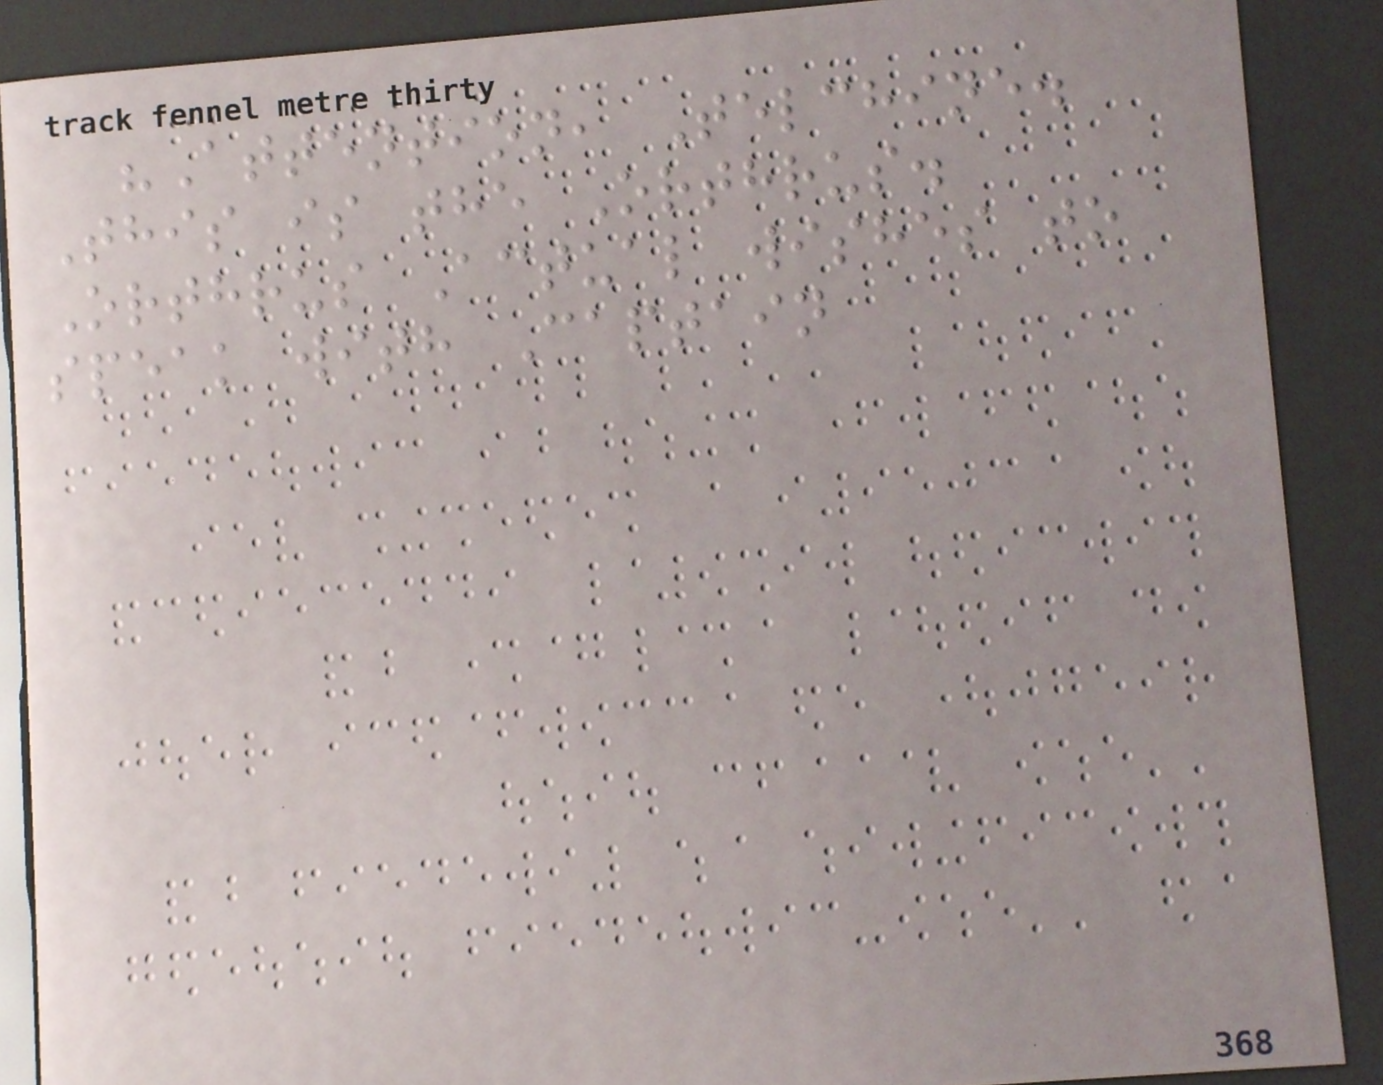"Attention, Telchine.
This is the Orthrus.
Orthrus Actual wishes to
speak with Captain
